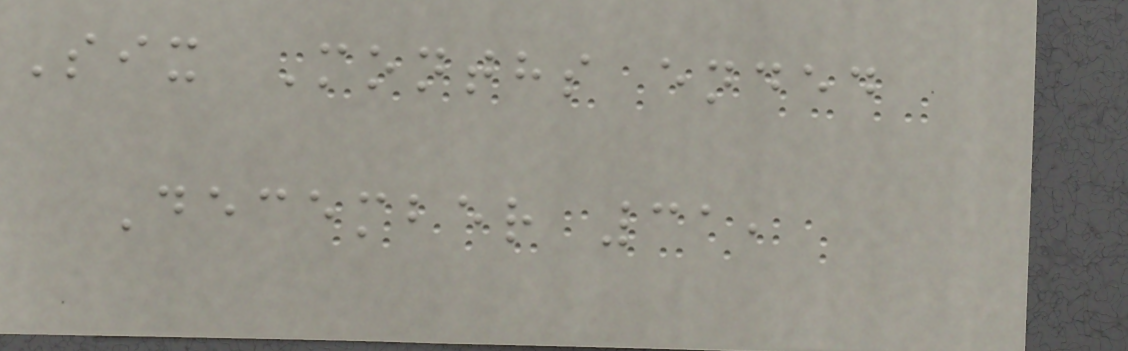Six Months ended
December 31,
